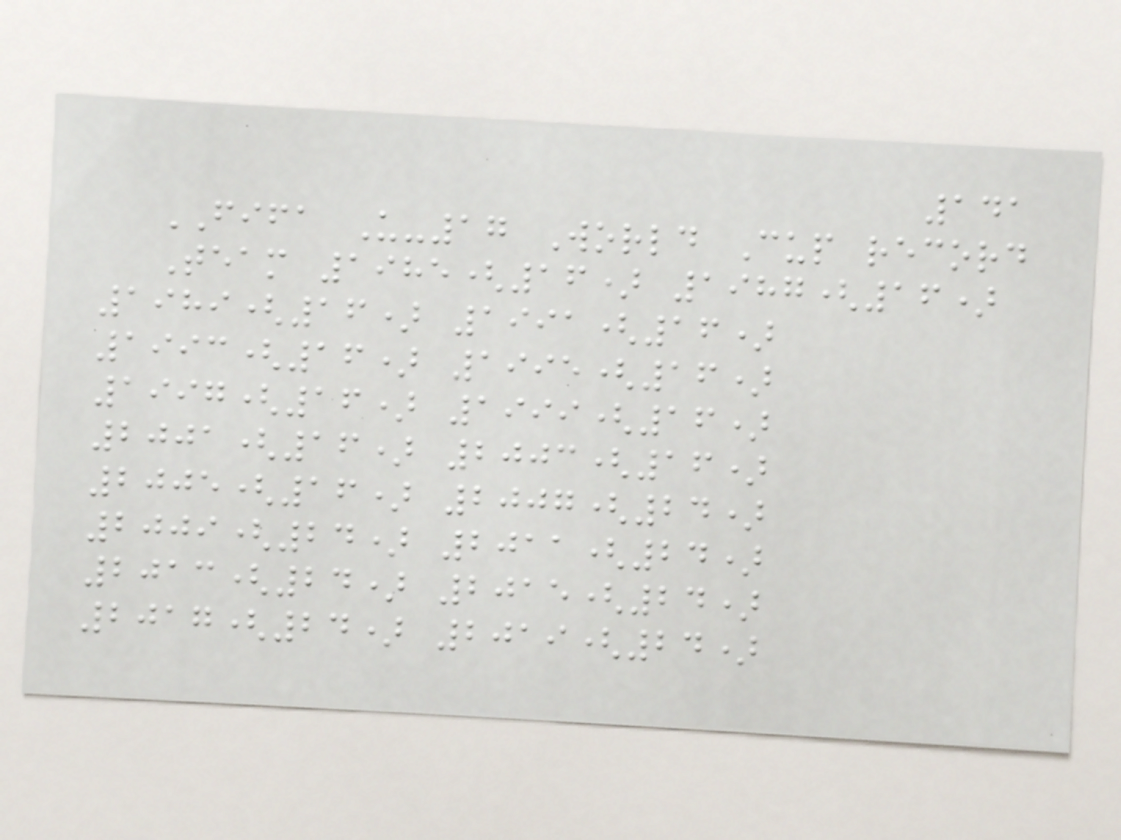141
FIFA U-17 World Cup record
Team 1985(16) 1987(16)
1989(16) 1991(16)
1993(16) 1995(16)
1997(16) 1999(16)
2001(16) 2003(16)
2005(16) 2007(24)
2009(24) 2011(24)
2013(24) 2015(24)
2017(24) 2019(24)
